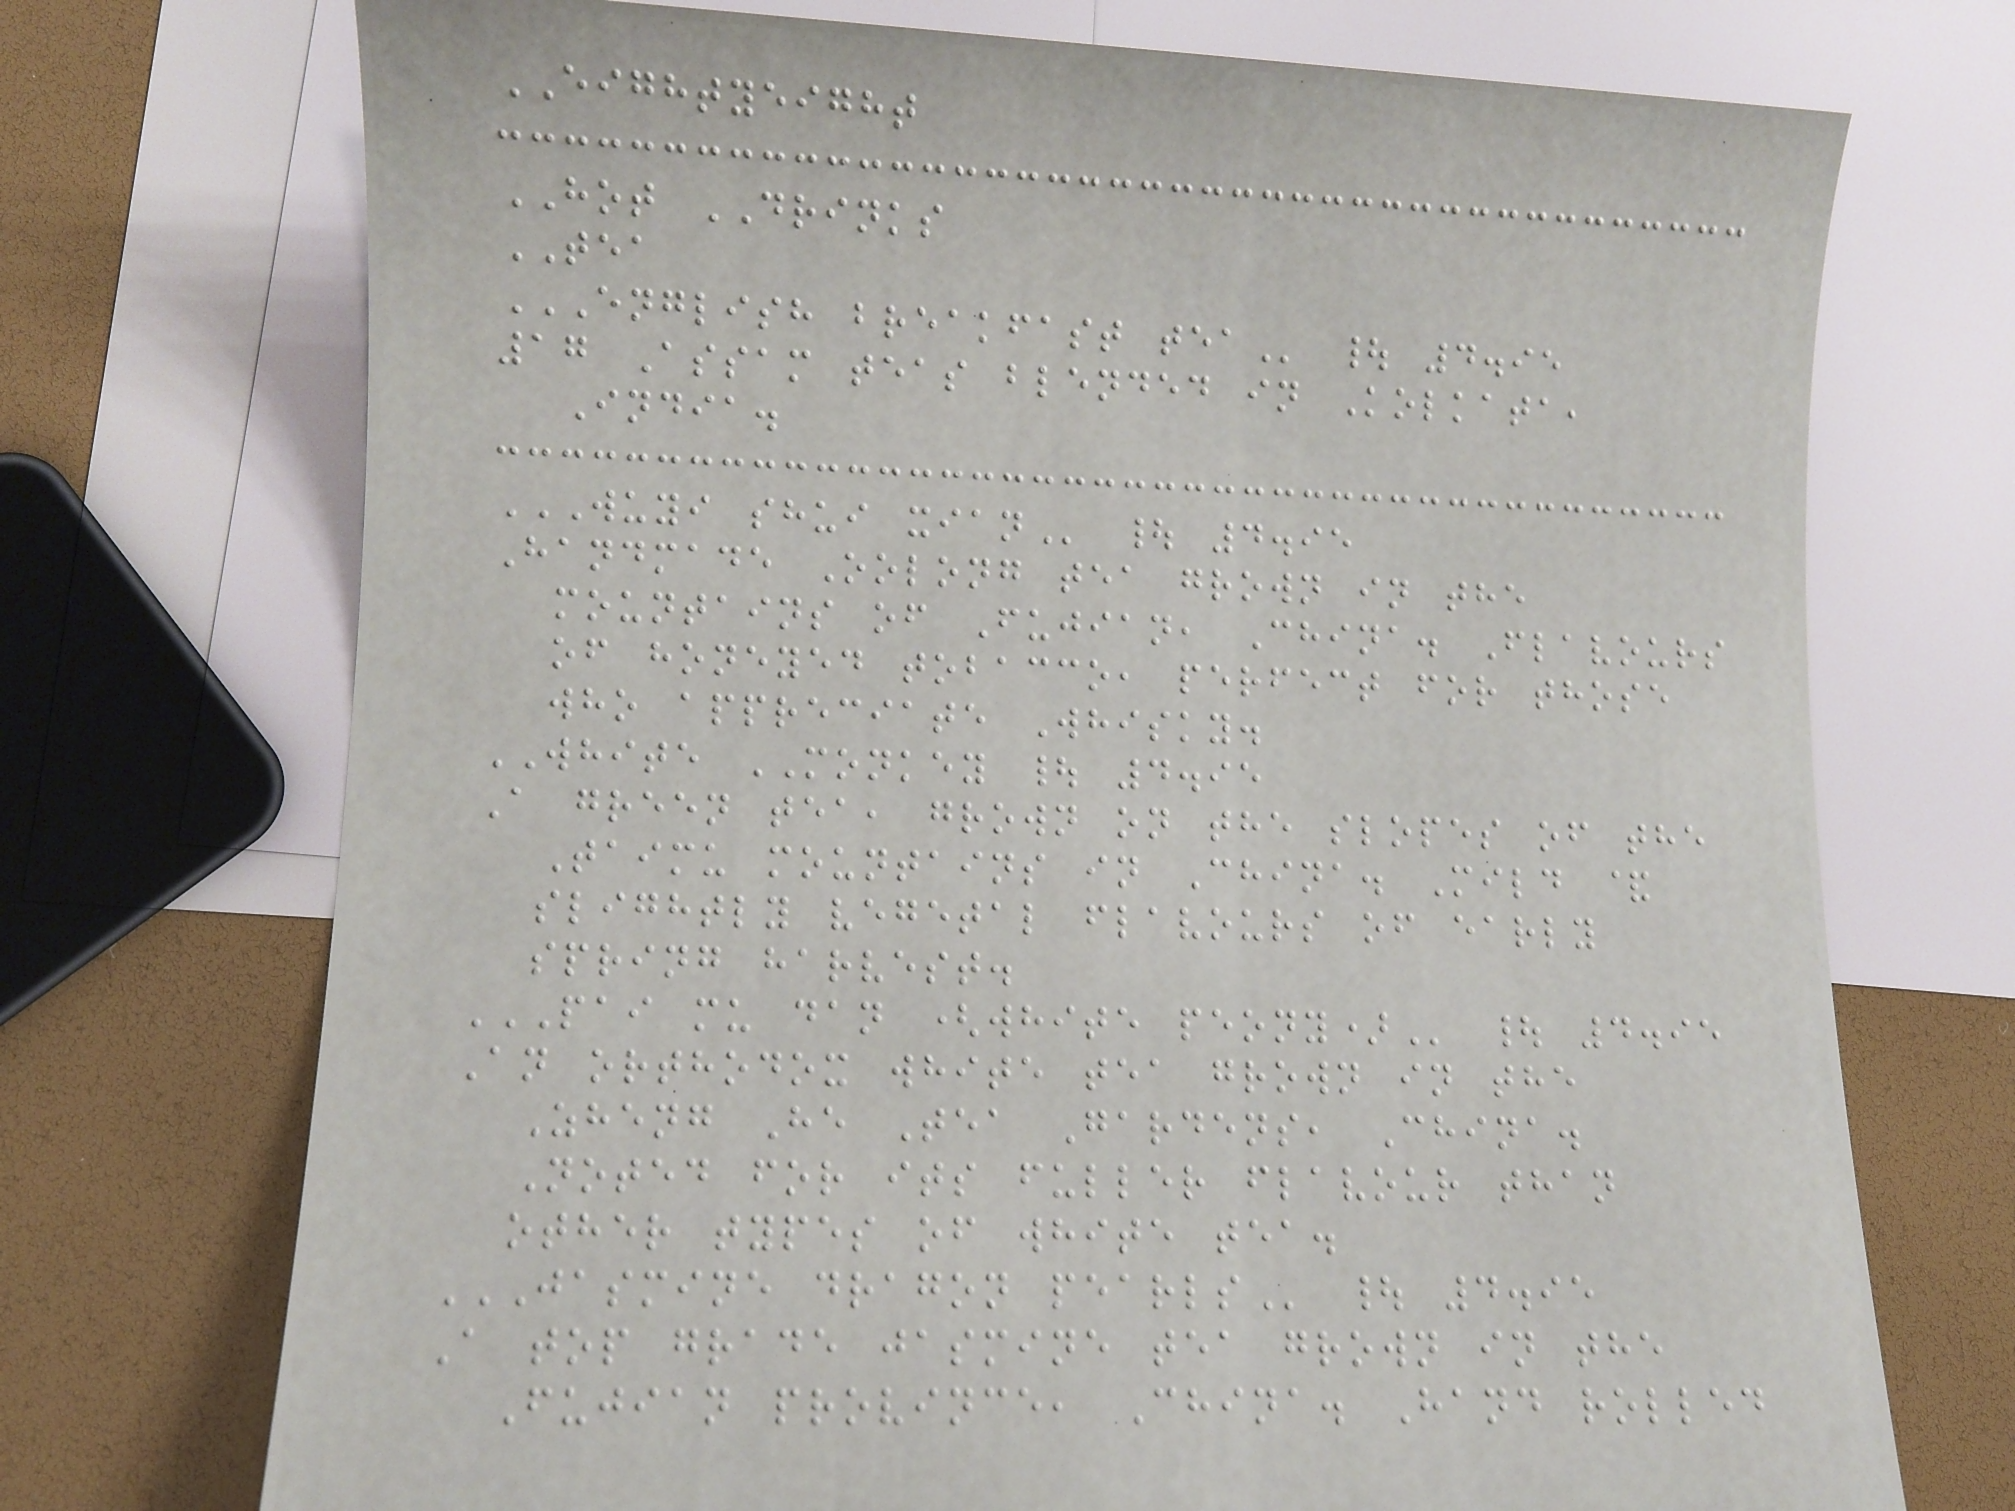EIGHTYEIGHT
HOT DRINKS
TEA
ENGLISH BREAKFAST TEA | 4.95
17 Assam teas blended in Kolkata,
India.
WUYI SHUI XIAN | 4.95
Handmade Oolong tea grown in the
mountains of Fujian, China. Flavours
of honeyed tobacco, perfect for those
who appreciate Whisky.
WHITE MONKEY | 4.95
A green tea, grown on the slopes of the
Taimu mountains in China. Mild &
slightly vegetal flavours of early
spring harvest.
PAI MU DAN (WHITE PEONY) | 4.95
An orthodox white tea grown in the
Zheng He Tea Gardens, China.
Noted for its fuller flavour than
other types of white tea.
JASMINE DRAGON PEARLS | 4.95
A top grade jasmine tea grown in the
Fujian province, China. Hand rolled
